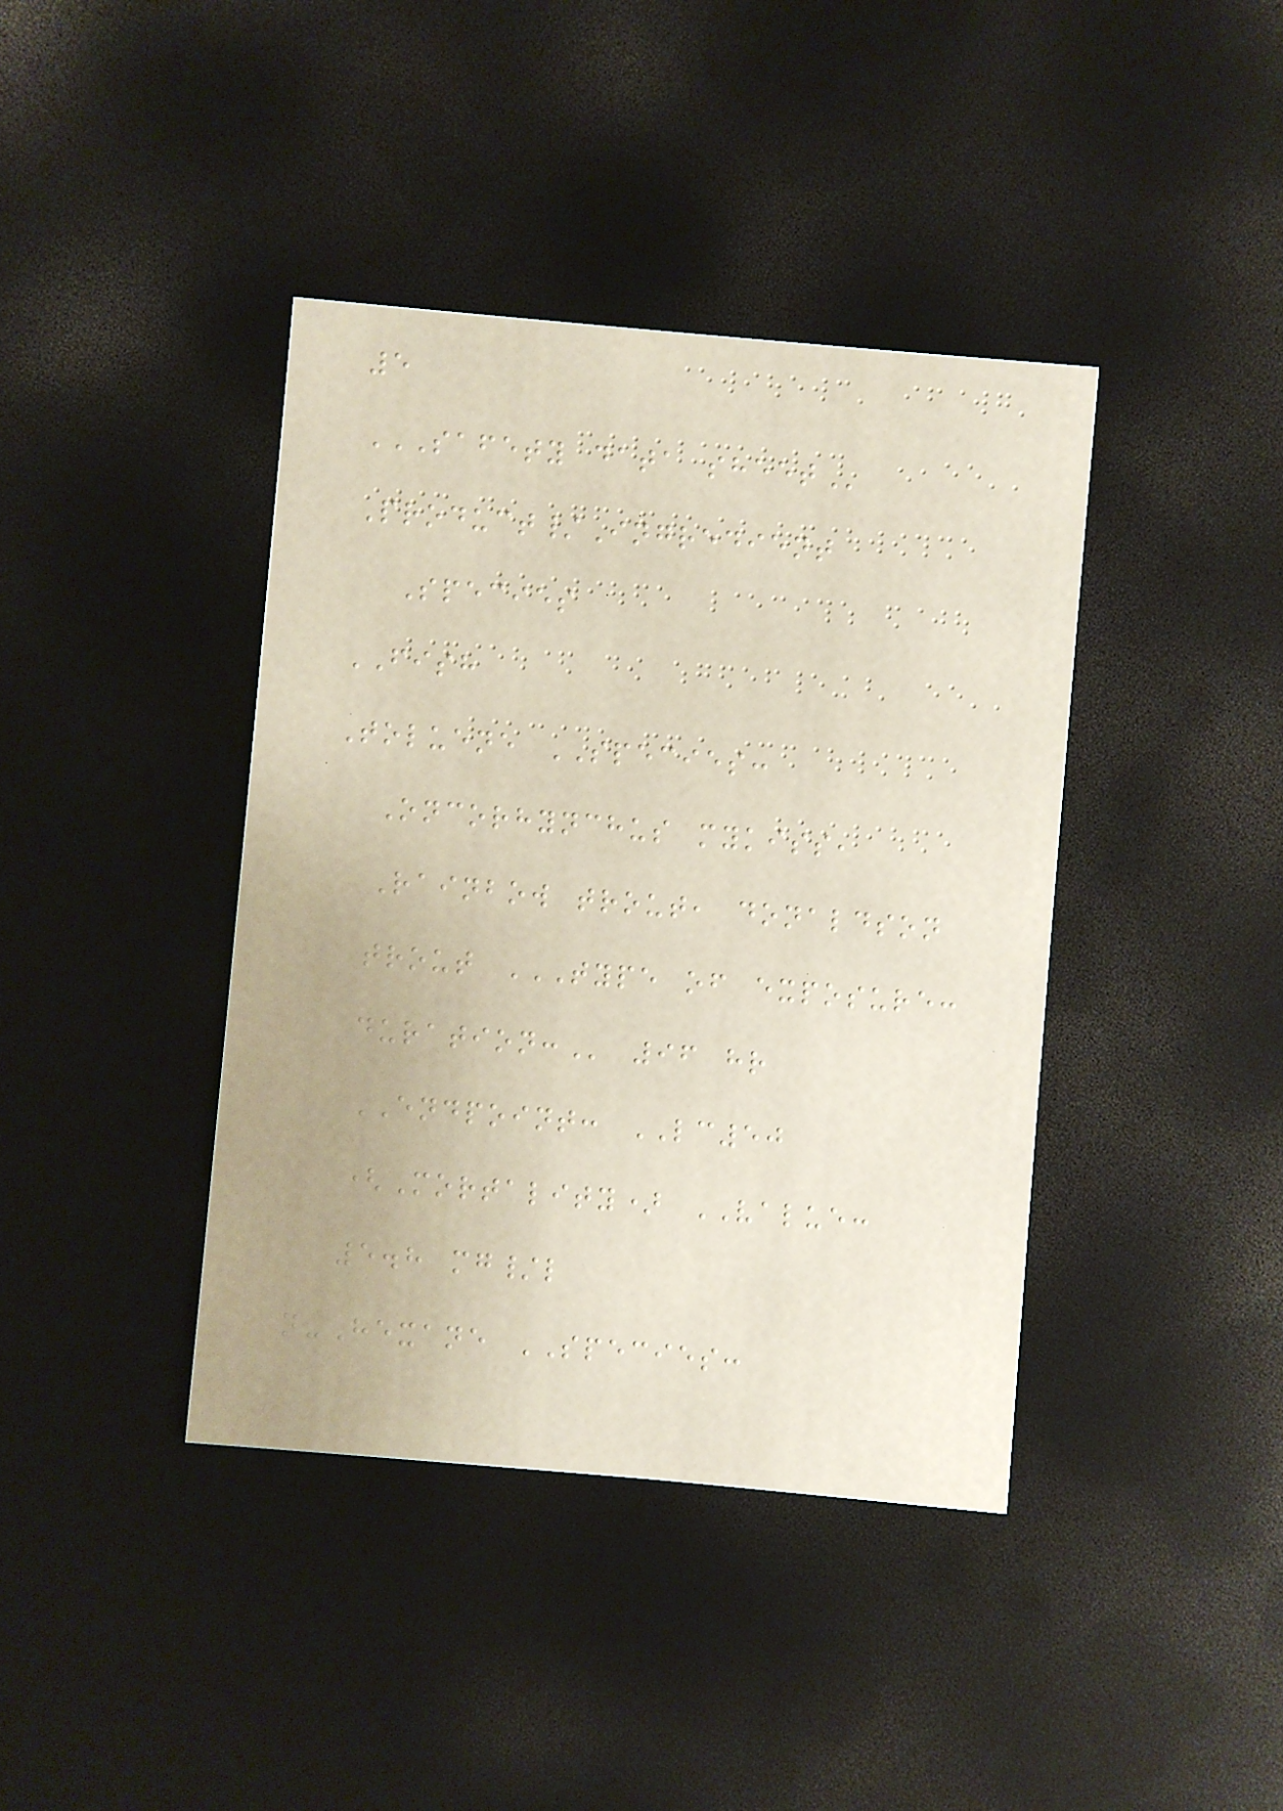5
SAFETY DATA SHEET
Product/Ingredient
Species
FISH
Toluene SPECIES:
Oncorhynchus mykiss,
Rainbow trout, donaldson
trout TYPE OF EXPOSURE:
DURATION: 96 hr
ENDPOINT: LC50
(Mortality) VALUE:
5.8 mg/l
n-Hexane SPECIES:
